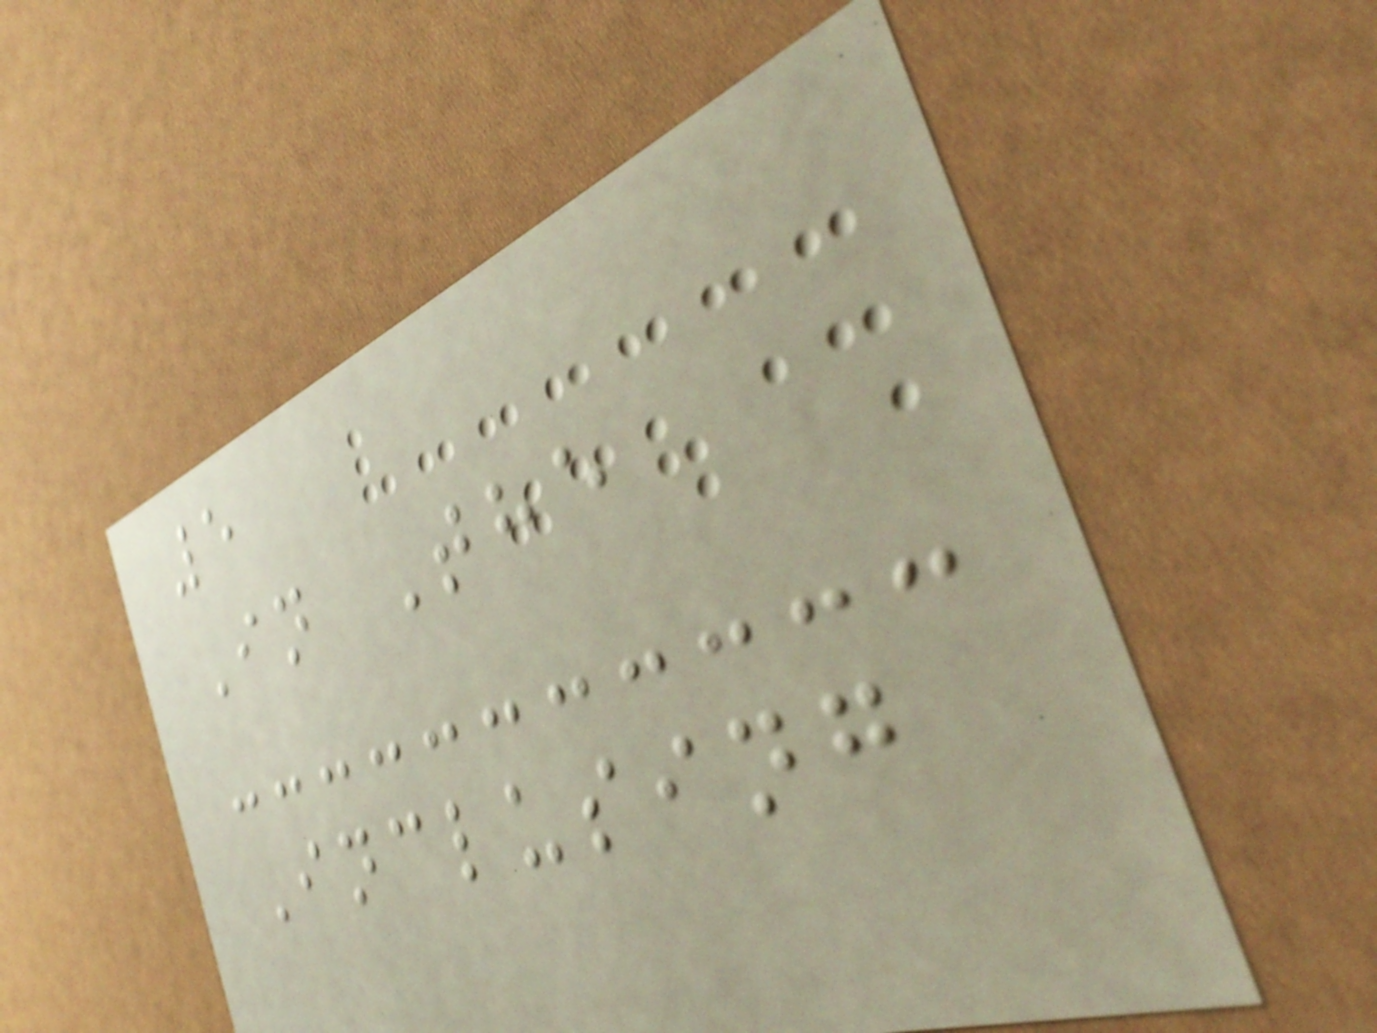5
In The
Inclusing
